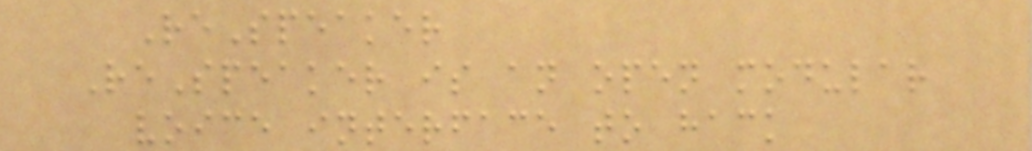ReSpeaker
ReSpeaker is an open modular
voice interface to hack
